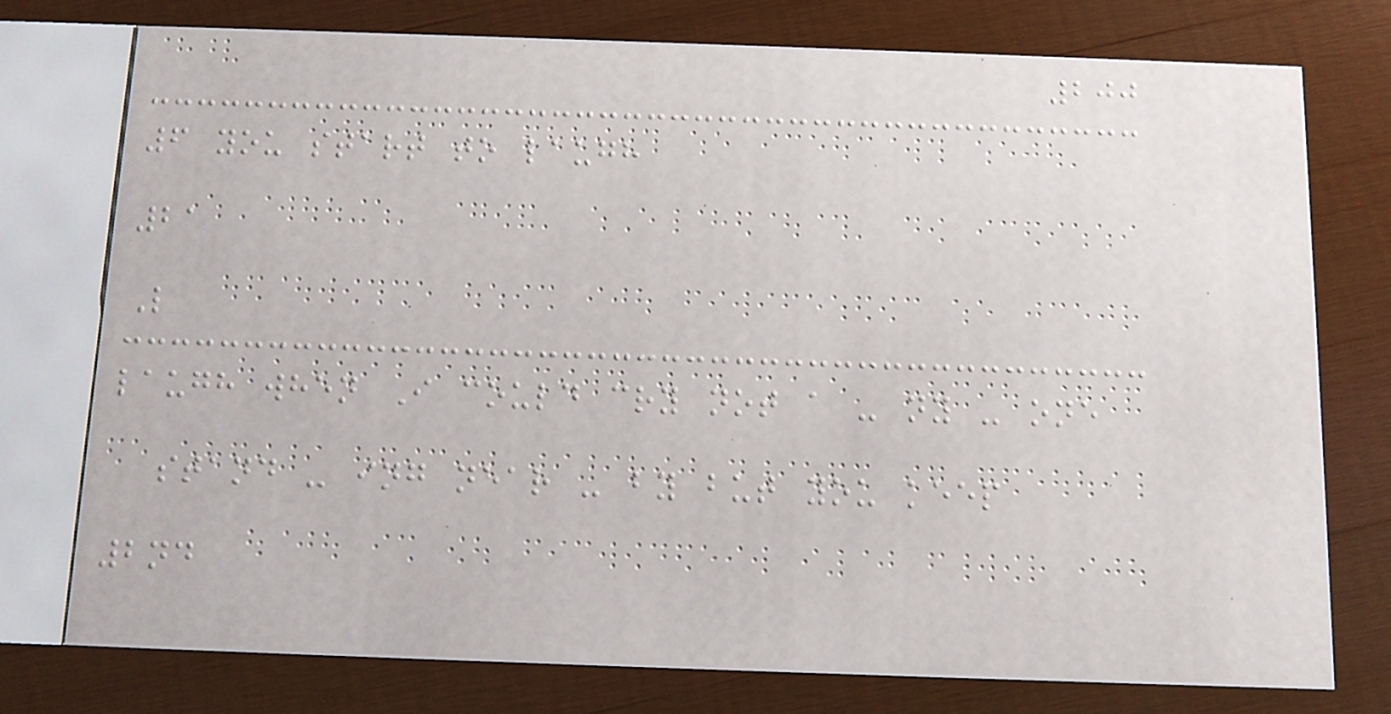200
6 you start to laugh
21
L
laugh when I could cry not a - ny - one
stand - ing near - by but you keep
2nd
